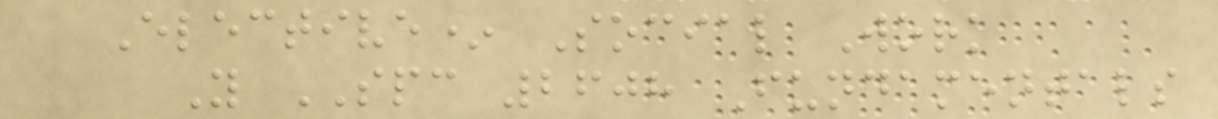Elective* Social Work
Y SPC 2608 Fundamentals
